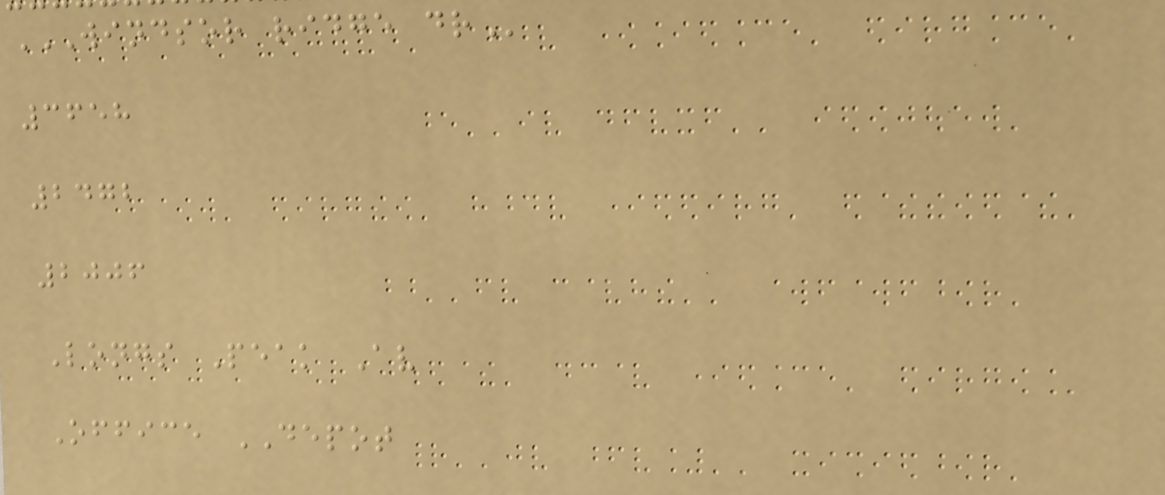WINDSOR RIDGE DR
3658
2472
2006
Longs Peak Av
Office DEPOT
